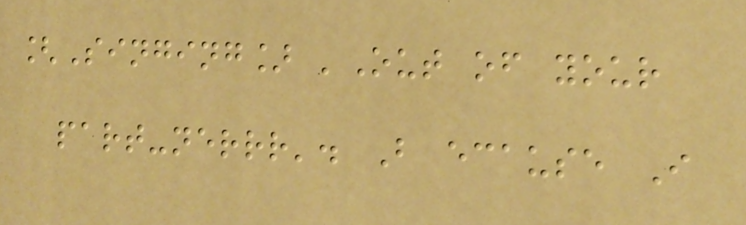[Singing] 'Out of your
part-nerrr'. B ecause I
